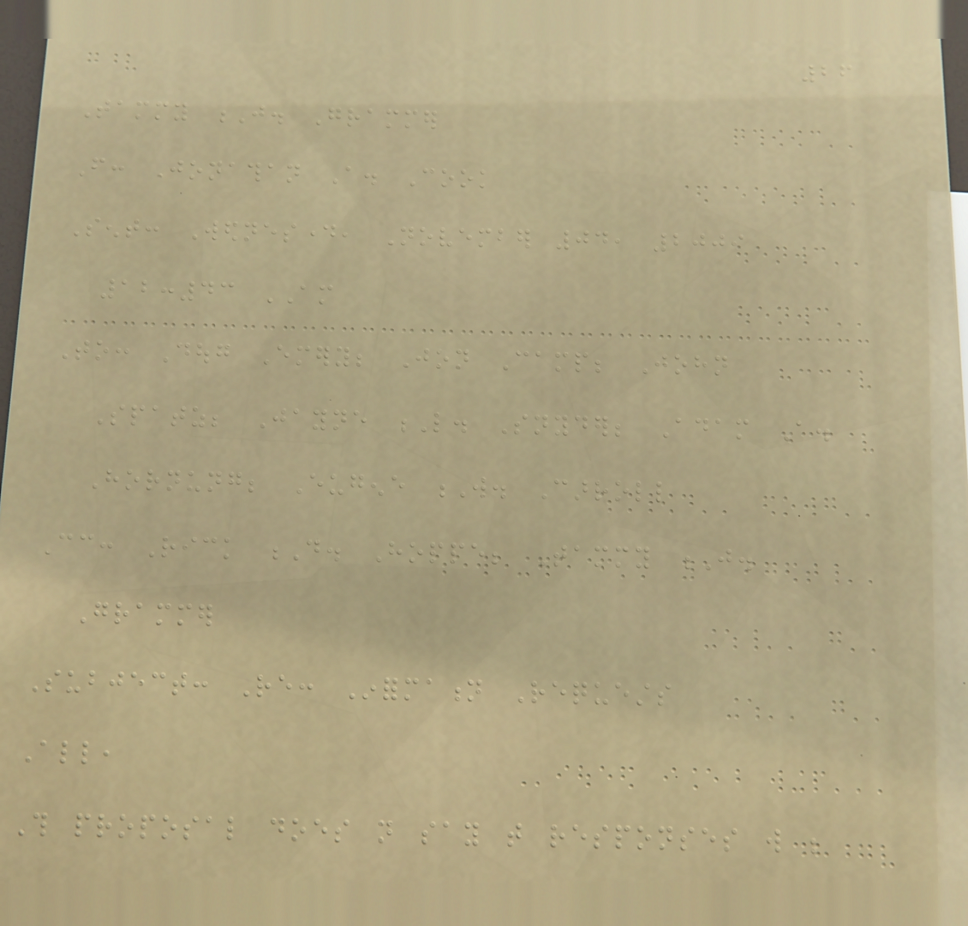26
Tammy J. Grammer
From: Jonathan A. Cook
Sent: Wednesday, November 04, 2009
12:43 AM
To: Doug Emery; Jon Camp; John
Spatz; Jayne L. Snyder; Adam A.
Hornung; Eugene W. Carroll
Cc: Rick D. Hoppe; Tammy J.
Grammer
Subject: Re: Information Requests
All,
This proposal does not say that responses will be
